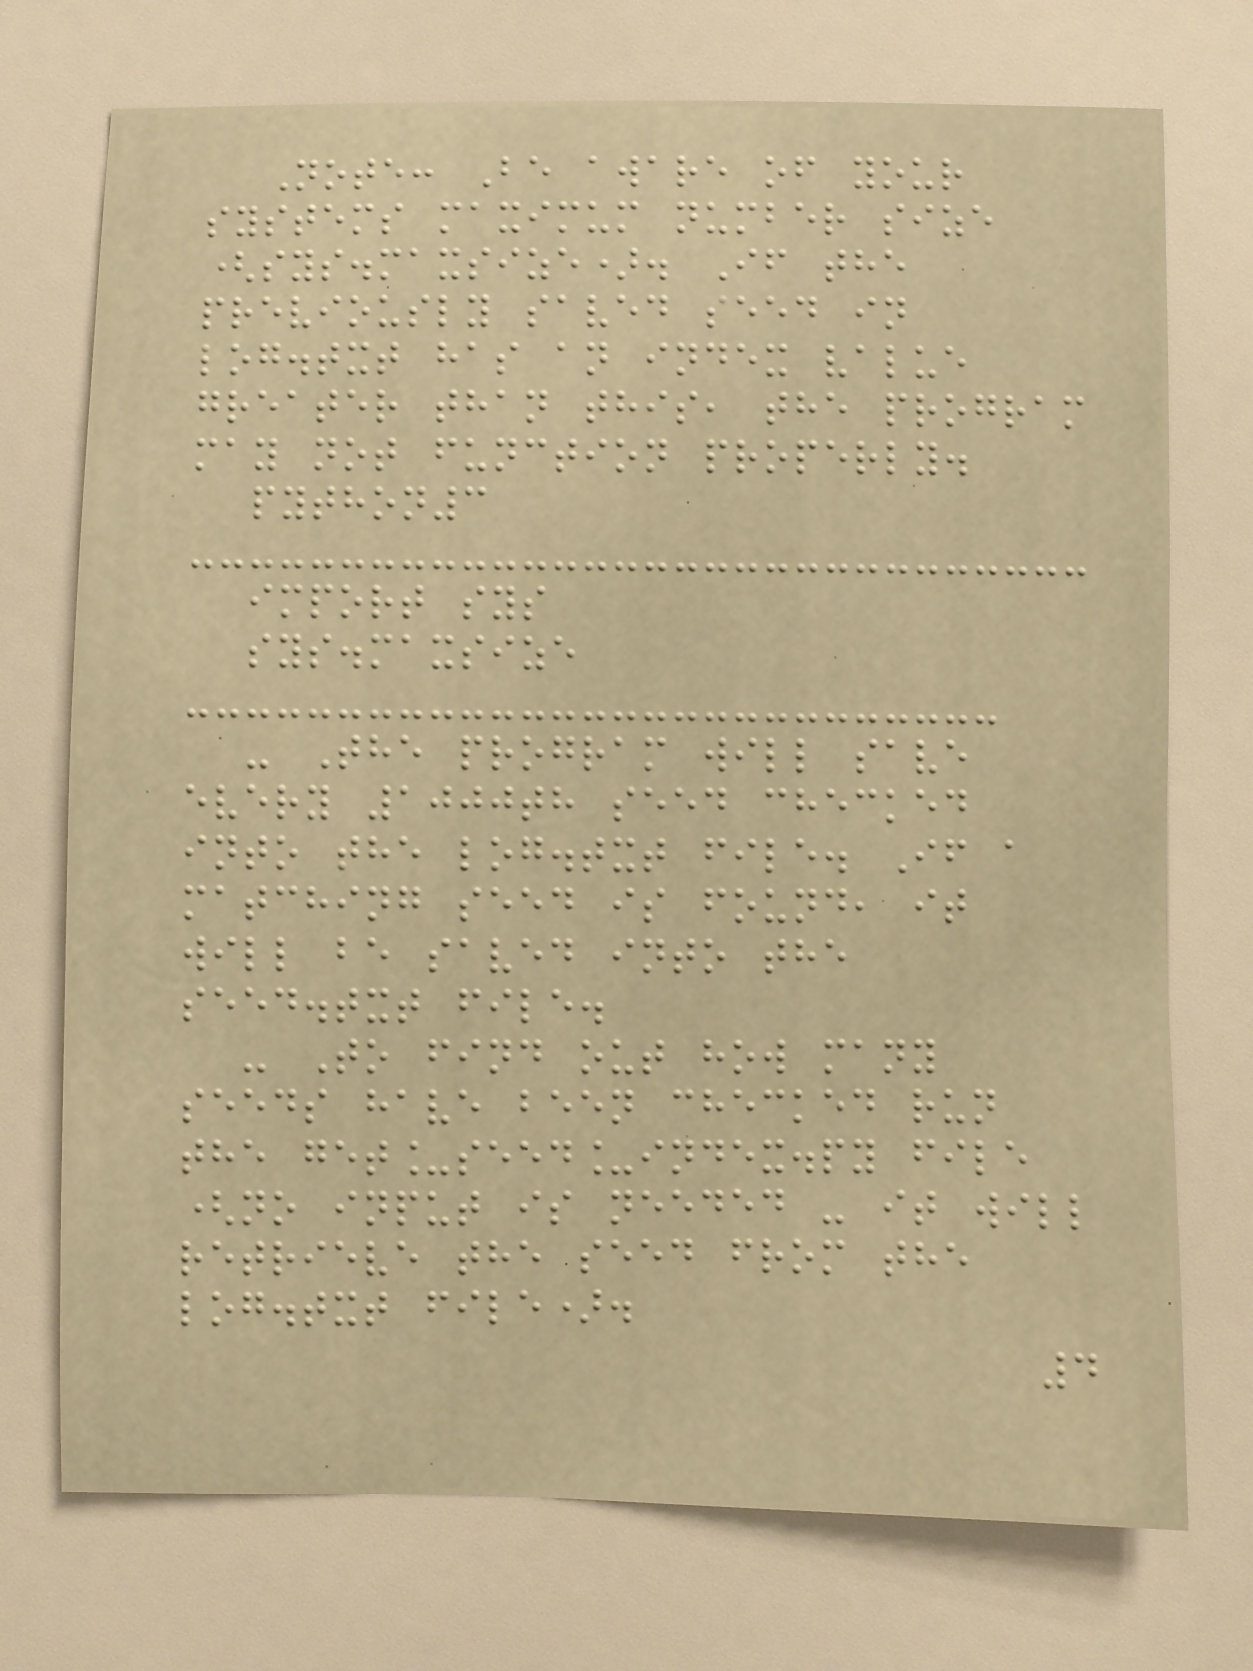Note: Be aware of your
systems maximum number size
(sys.maxsize). If the
previously saved seed in
log.txt has an index value
greater than this, the program
may not function properly.
python3
import sys
sys.maxsize
- The program will save
every 1000th seed checked
into the log.txt file. If a
matching seed is found, it
will be saved into the
seed.txt file.
- To find out how many
seeds have been checked run
the get_seed_index.py file
(no input is needed - it will
retrieve the seed from the
log.txt file).
4
